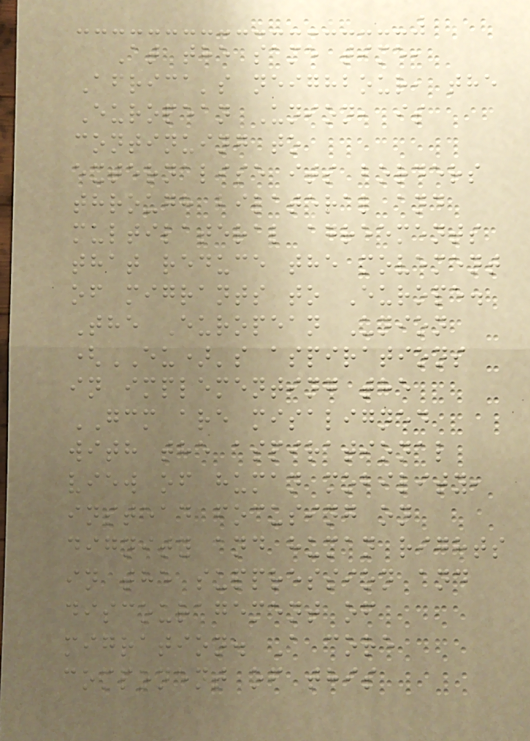At the same time,
Africa's neighbour, the
European Union, is
continuing to
externalise its borders
through bilateral and
multilateral agreements
that reduce the movement
of migrants to Europe.
The European Union
(EU)'s aspirations
in implementing the
GCM are misaligned
with the aspirational
view of human mobility,
instead focusing on
dignity and human rights
in the suppression and
discouragement of
migration. A core
component of this
